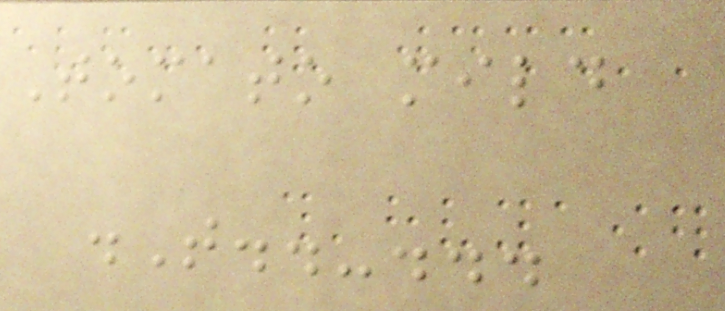Tomato mild
.T..-...
